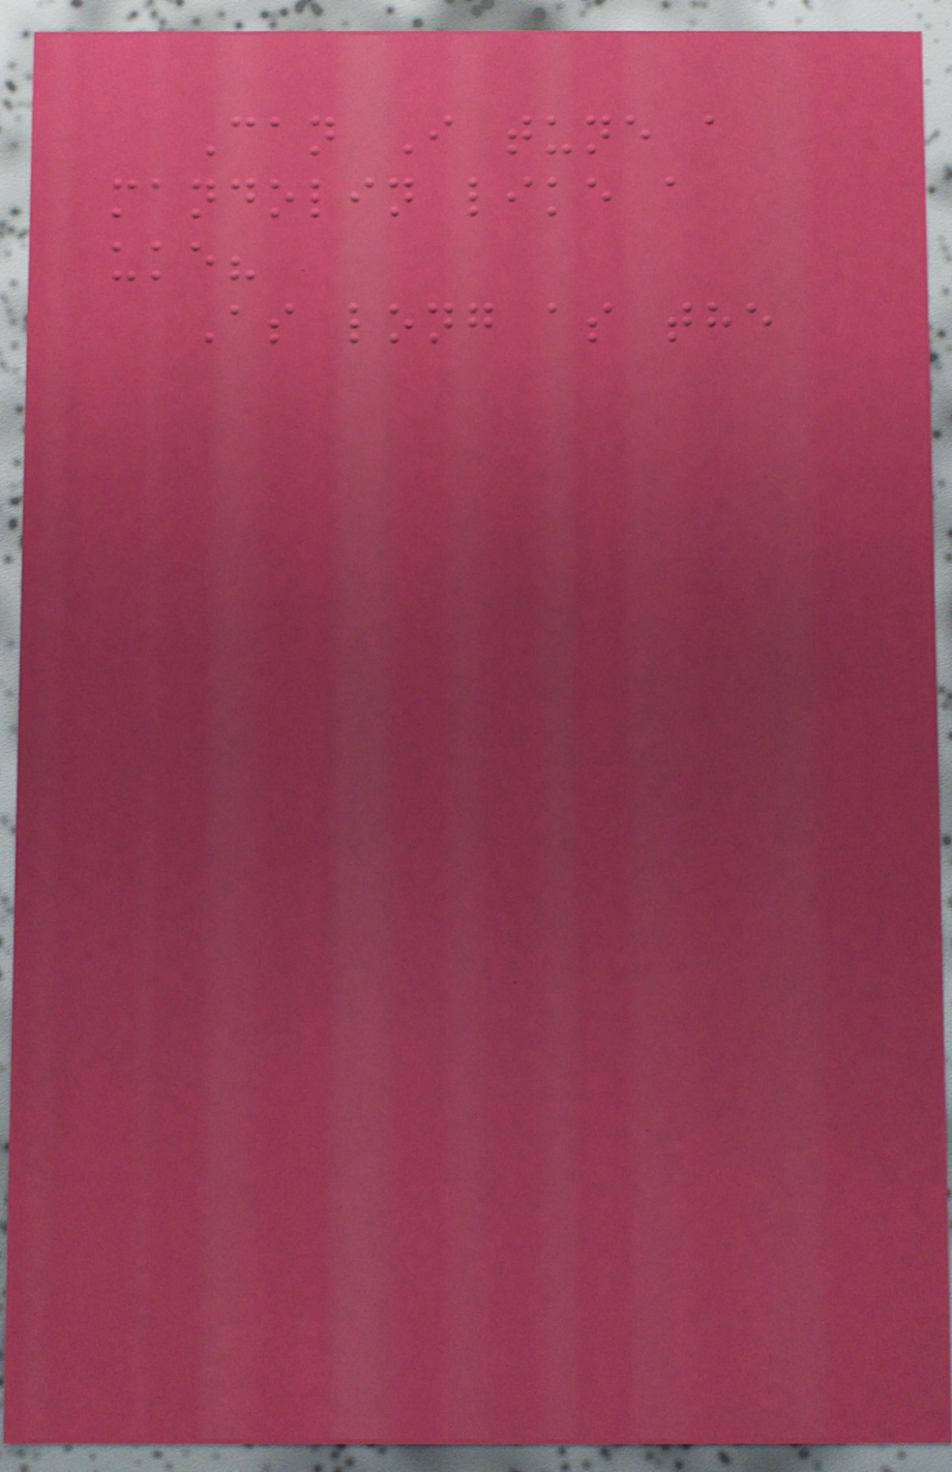Can I tune a
mandolin like a
uke?
As long as the
